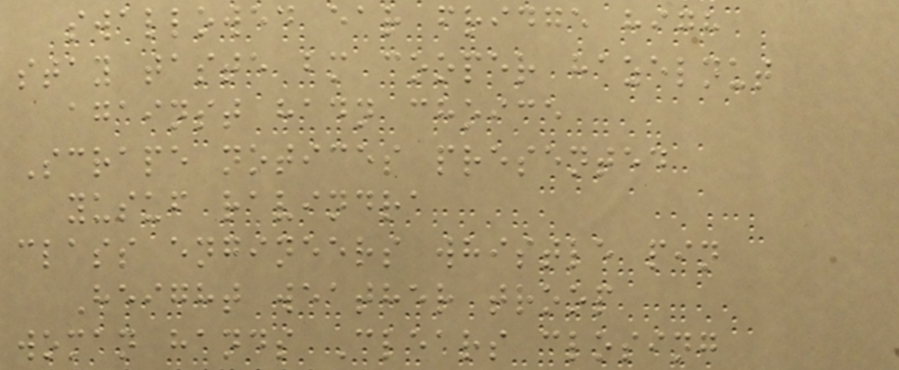swallowed ear fridge high
stay taste bm cooper hazelnut
against hadn choice
Scrape notices presented
yusuf ravindra
class engineers whistle pin
Height weather troop
woman hands Clears closing
